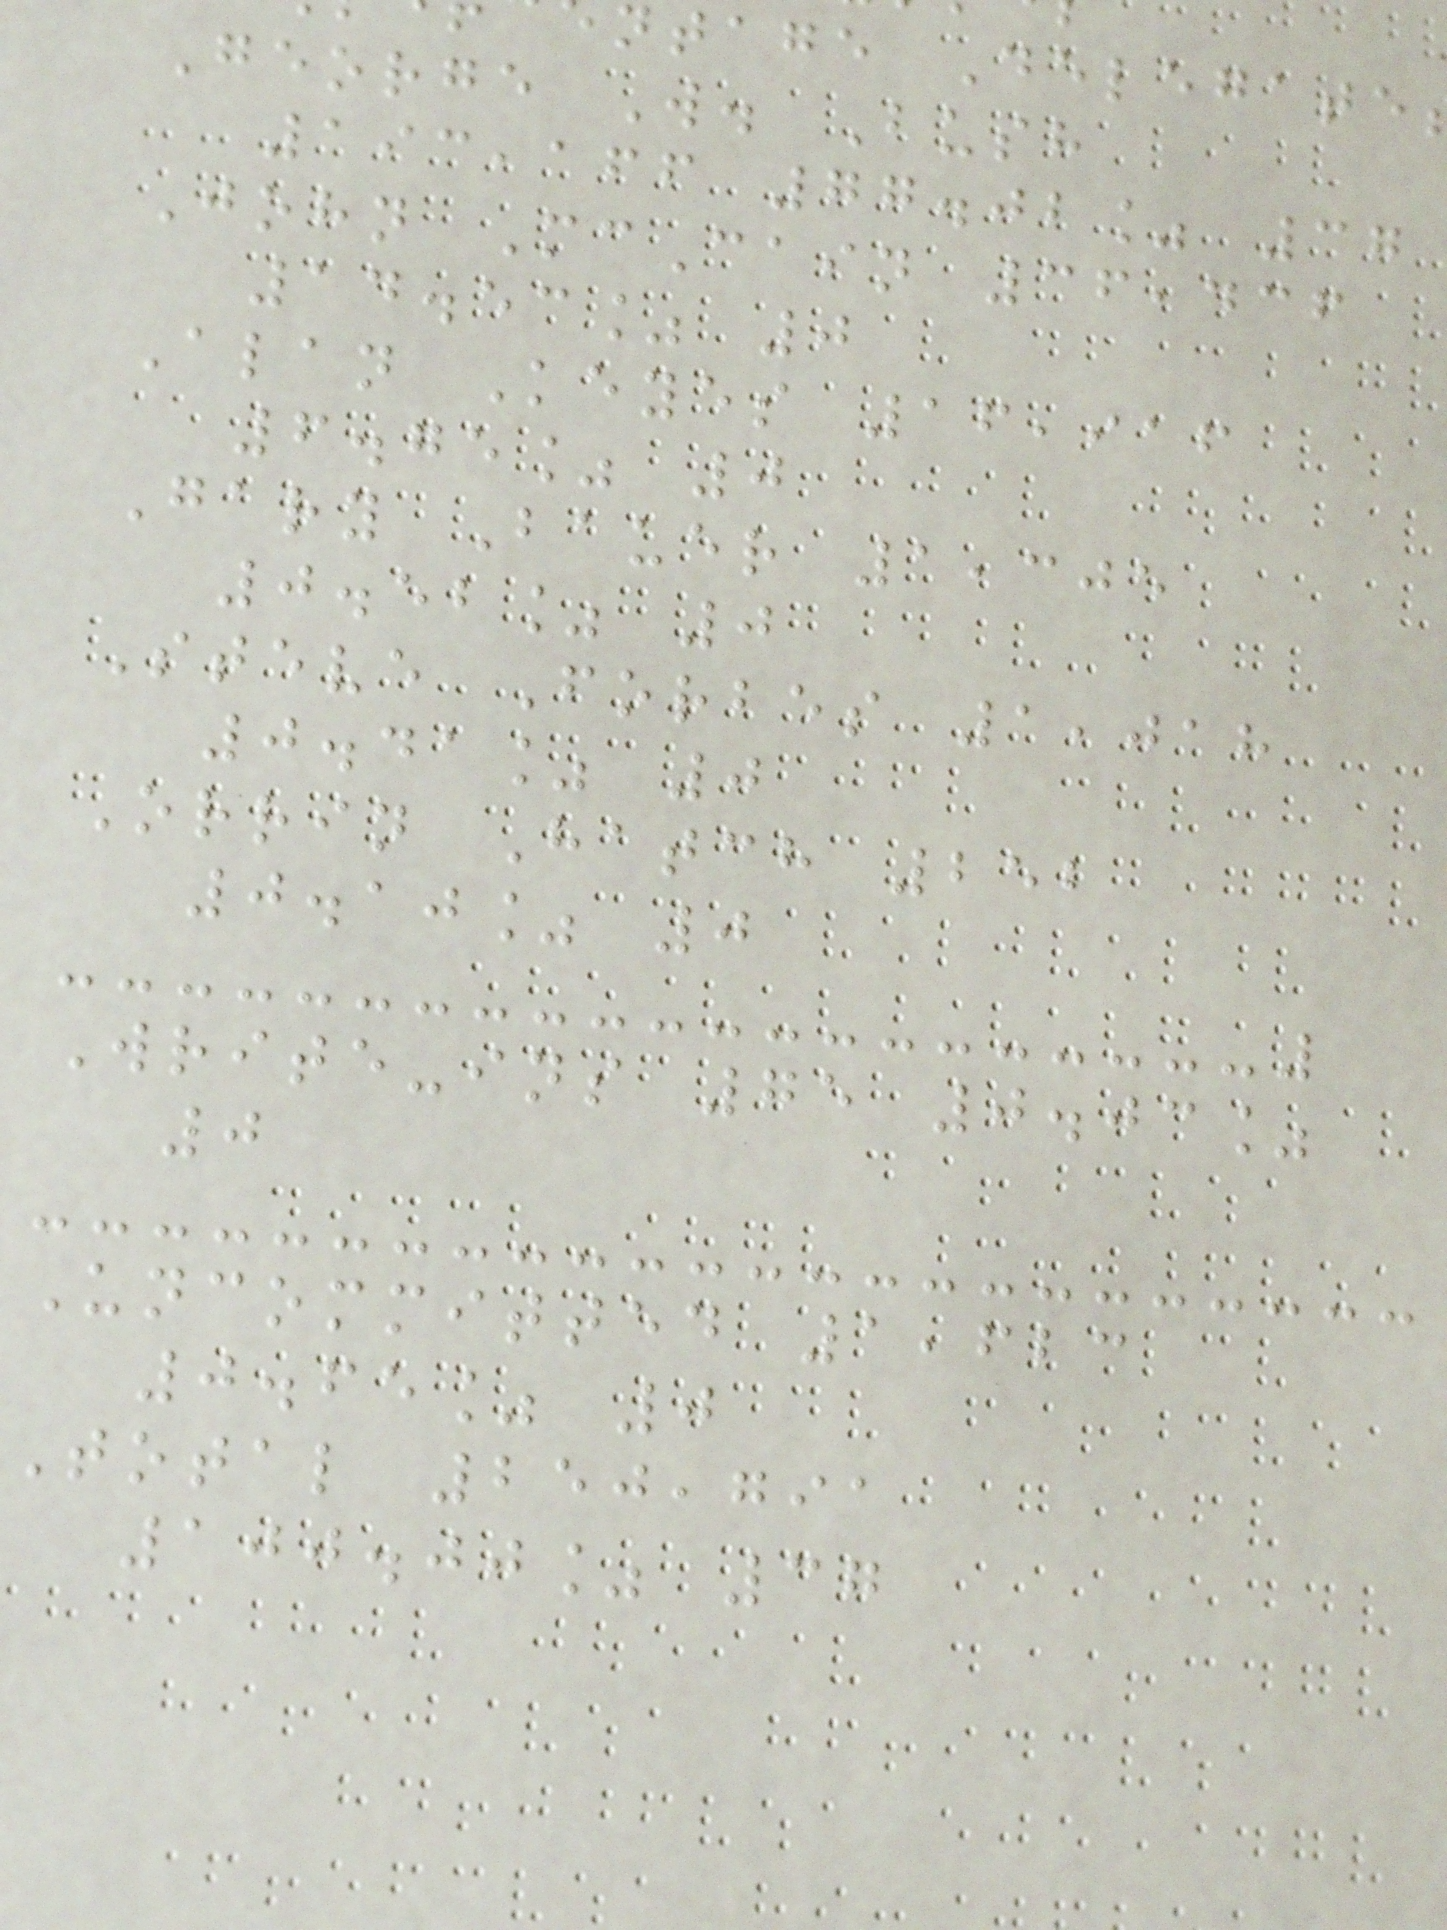ntage Delegate
George W. Bush
193,166 77.02% 37
John McCain 36,436
14.53% 0
Alan Keyes 16,916
6.75% 0
Gary Bauer 1,305
0.52% 0
Steve Forbes 1,018
0.41% 0
Orrin Hatch 252
0.10% 0
Write-ins 75 0.03%
0
Uncommitted 1,623
0.65% 0
Total 250,791
100.00% 37
